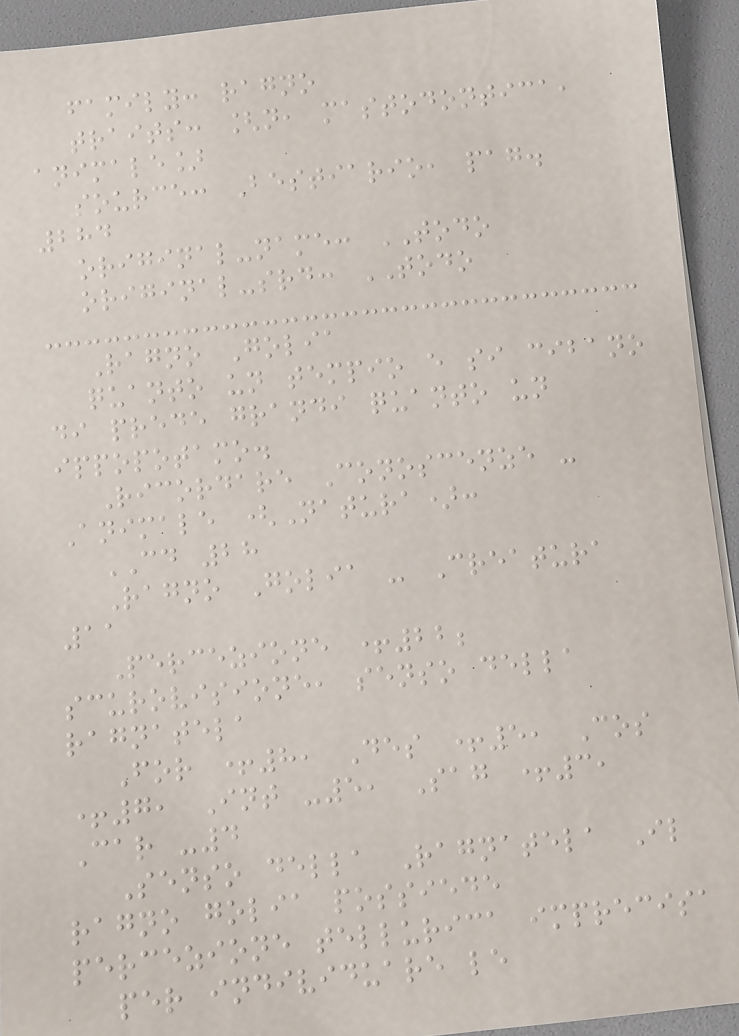family: ragno
traits: [n, mastodontica,
animale]
source: Bestiario, pag.
284
original-name: TODO
original-srd: TODO
Ragno Golia
quanto un tempio e si cibano
di prede grandi quanto un
ippopotamo.
Ricordare Conoscenze -
Animale (Natura):
CD 28
Ragno Golia - Creatura
11
Percezione +22;
scurovisione, senso della
ragnatela
For +8, Des +5, Cos
+7, Int -5, Sag +3,
Car -4
Senso della Ragnatela Il
ragno golia possiede
percezione tellurica imprecisa
per individuare le
